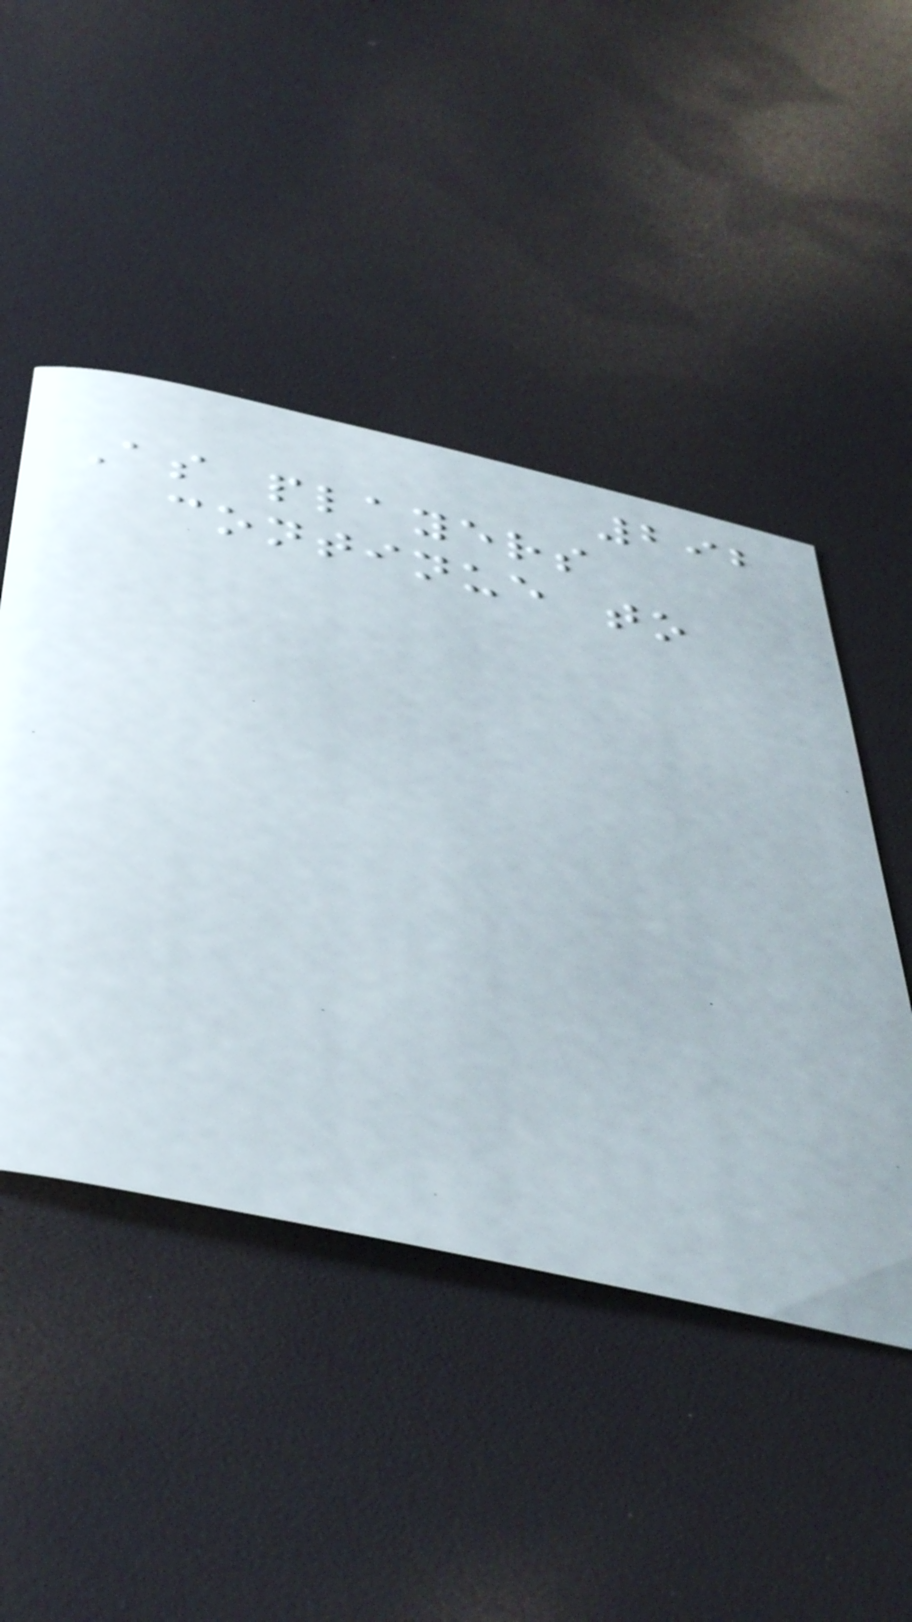292
As players
continue to
